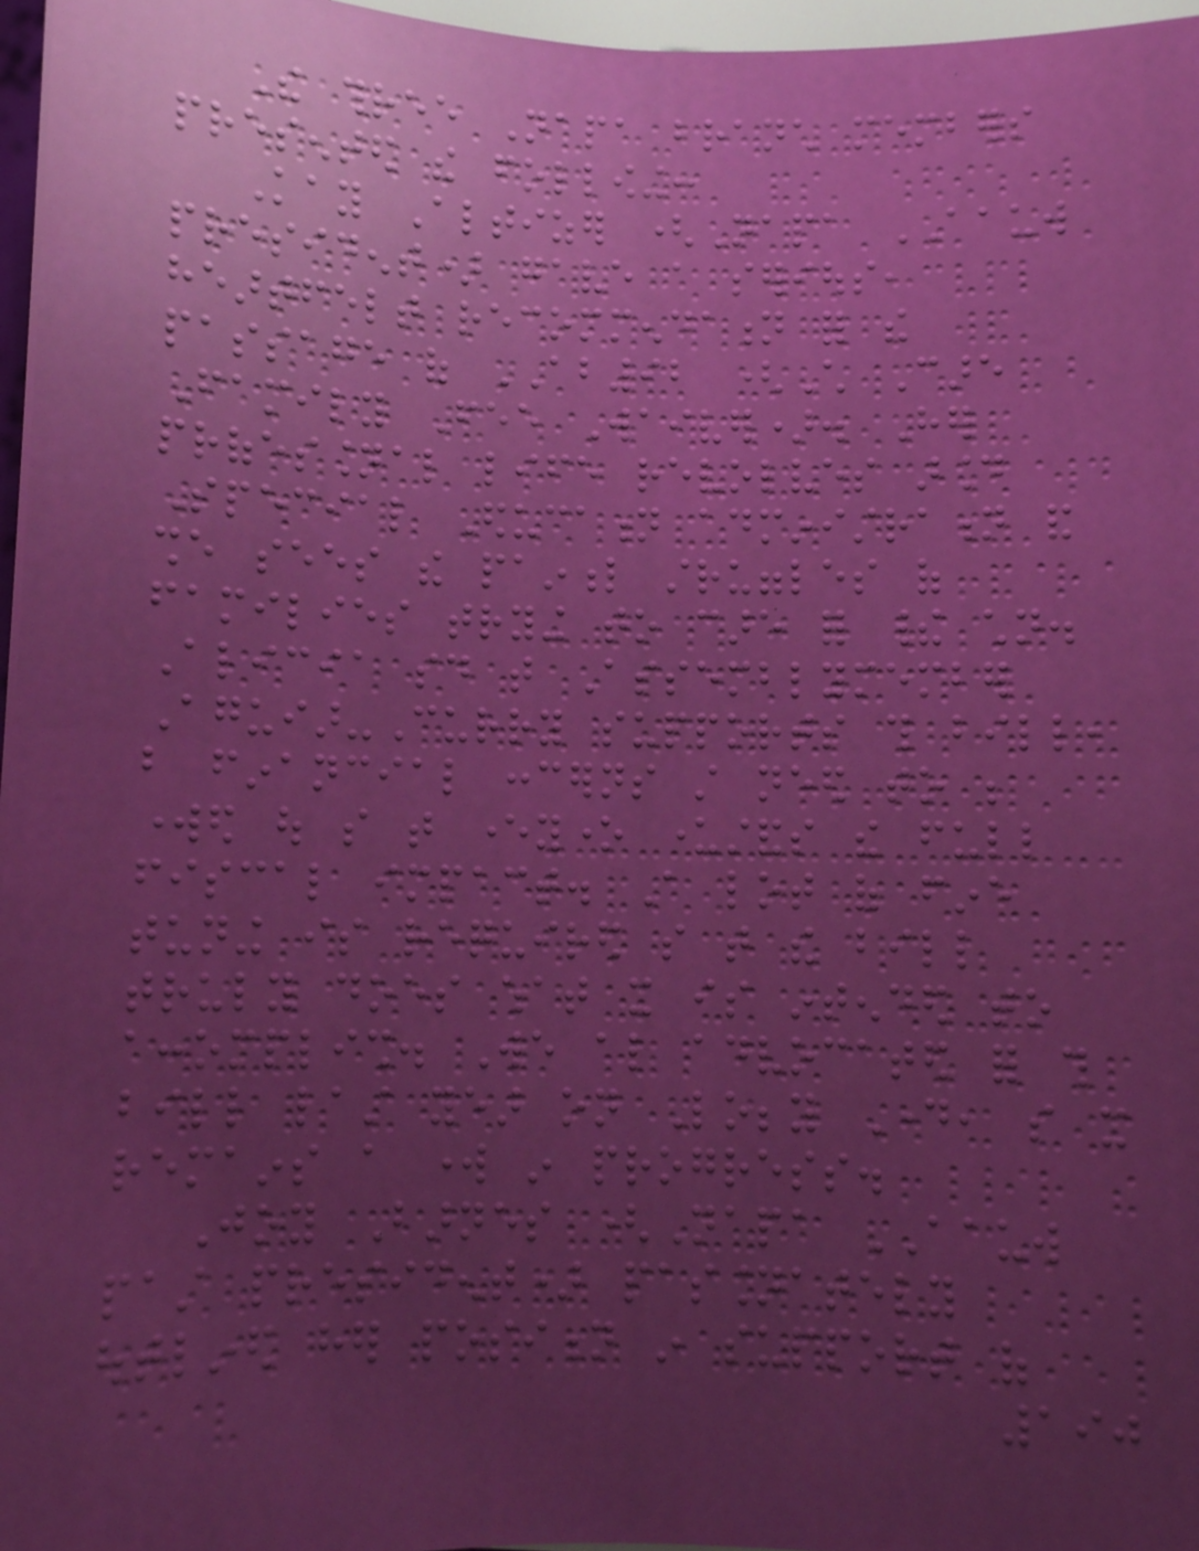The three Napa branch members
presented the following:
Kay Altizer (Napa AAUW
president) gave a serious,
heartfelt recommendation for the
passage of AB92 (Child Care
Family Fee Waiver). Her
professional life revolves around
Special Education administration and
she sees the painful struggles of
families trying to care for their children.
Alicia said that Assemblymember
Aguiar-Curry supports this bill,
but financial concerns still need to be
worked out so that everyone understands the full
fiscal impact. A lot of fine
tuning is required so that the bill
truly does what it is intended to
accomplish. We also advocated for this
bill last year on Lobby Day, so it
remains a work in progress.
Joy Barnes (Napa AAUW
past president) passionately
outlined her position in support of
190
